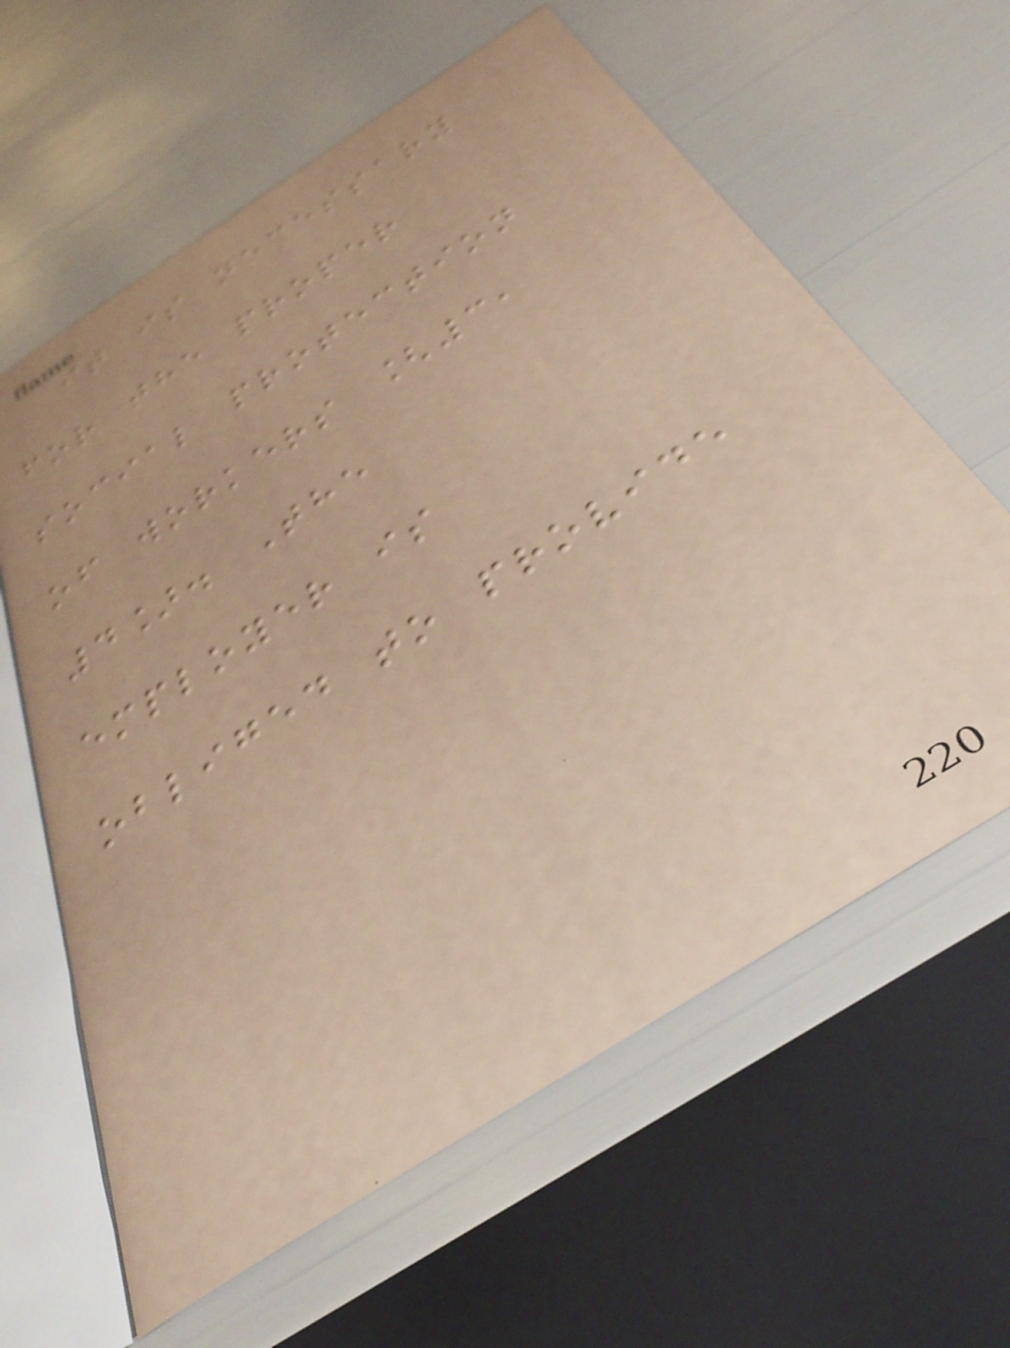it is necessary
for the proper
social protection
of workers [3,
4]. The
employer is
obliged to provide
